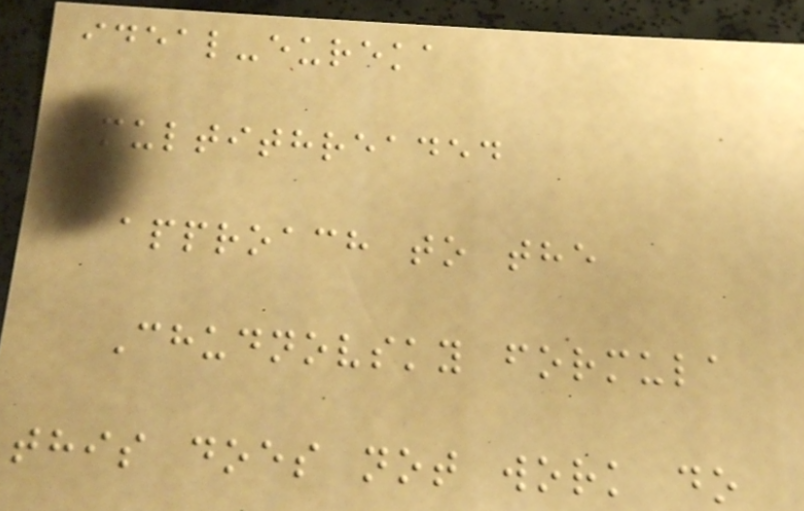ideal-eureka
Multithreaded
approach to the
Chudnovsky formula
this does not work do
